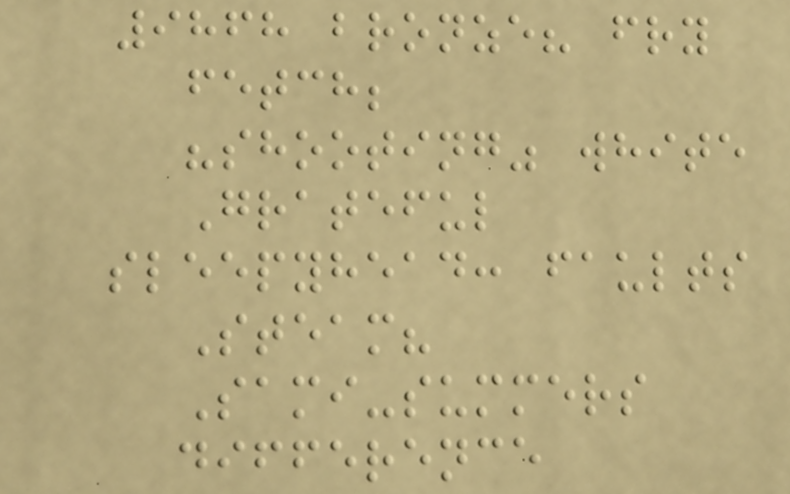9868 bronze? fry
fetch;
"shooting" white
Grateful
sleepyhead: faults
Steam?
Sami-summers
difference
